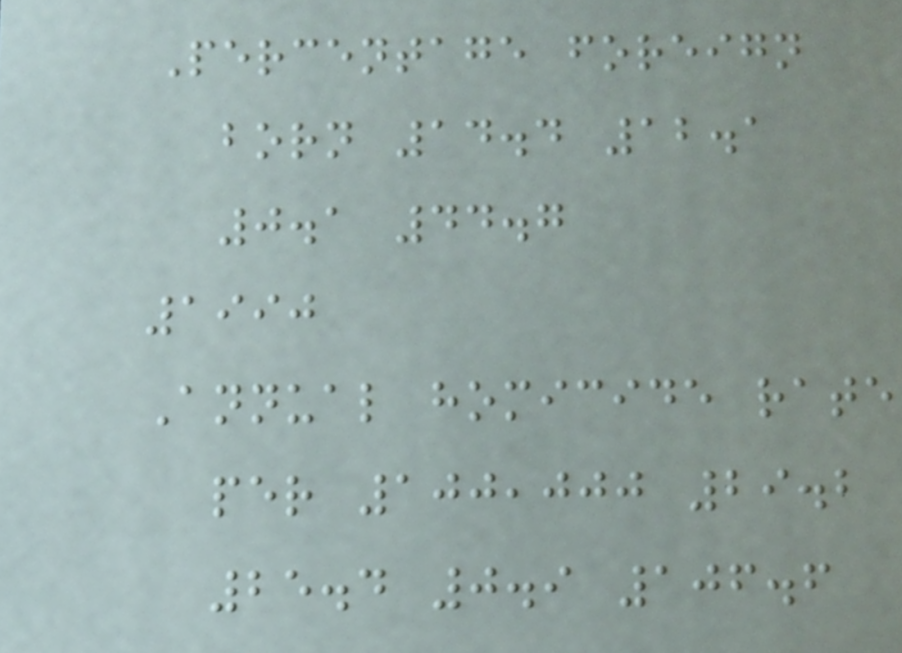Percentage foreign
born 14.4 12.1
0.1 44.7
1990
Annual homicide rate
per 100,000 29.2
25.4 0.9 106.6
